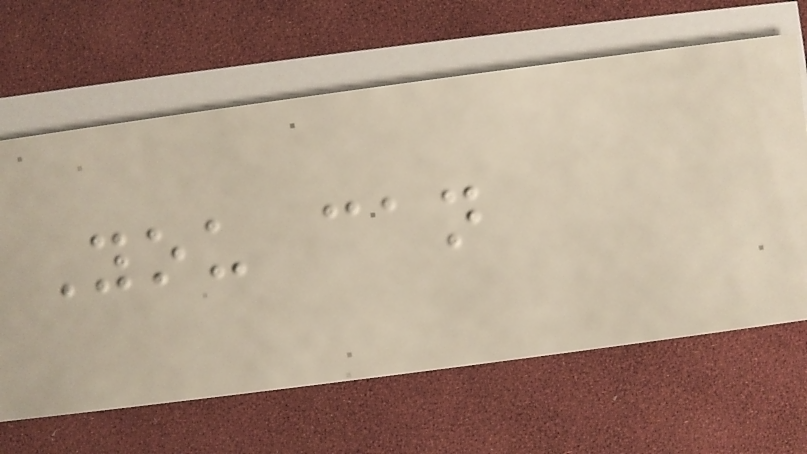You can
